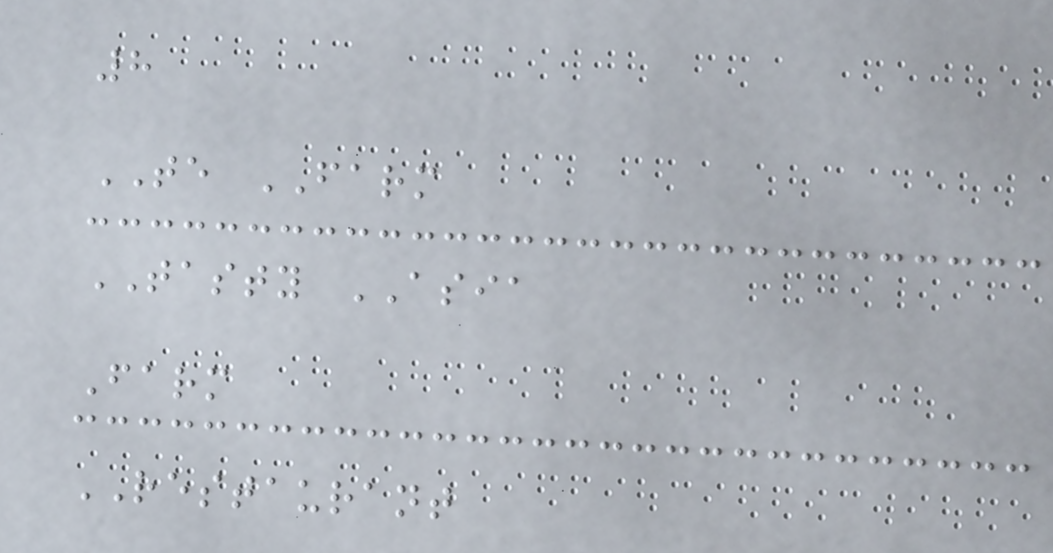8
TE FARM
TASTY ASIA
Farm
RESTAURANT
